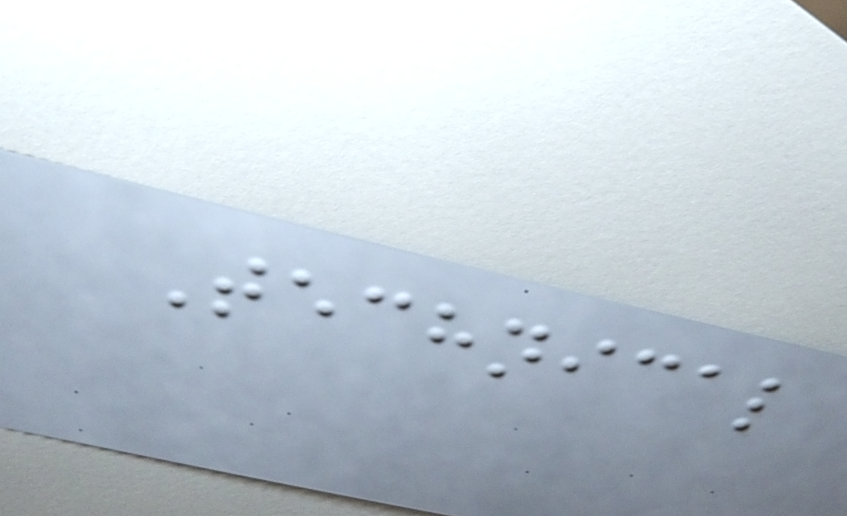Technical
